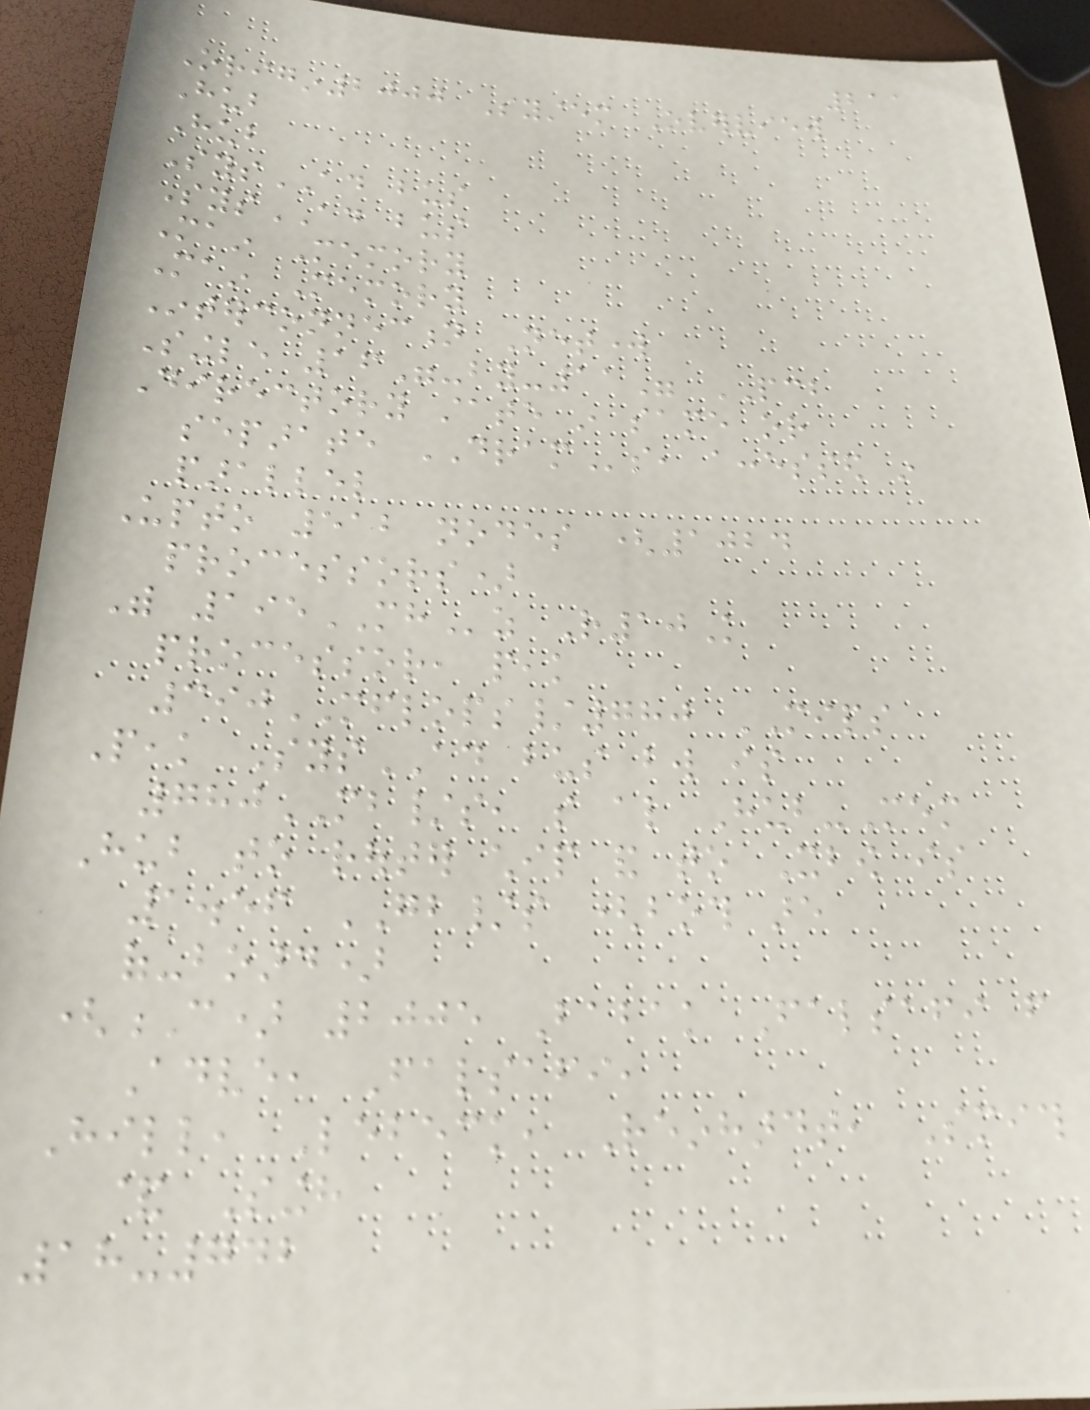211
Origin2000 System Overview
Hub
Hub
SysAD bus
SysAD bus
Main Memory
Main Memory
Interconnection Network
Single 16"-by-11" PCB
Directory state in same or
separate DRAMs, accessed in
parallel
Upto 512 nodes (1024
processors)
With 195MHz R10K
processor, peak
390MFLOPS/780 MIPS
Peak SysAD bus bw is
780MB/s, so also Hub-Mem
Hub to router chip and to Xbow is
1.56 GB/s (both are
of-board)
(C) 2005 Babak Falsafi from
Adve, Falsafi,
Hill, Lebeck, Reinhardt, Smith
& Singh
18-742
